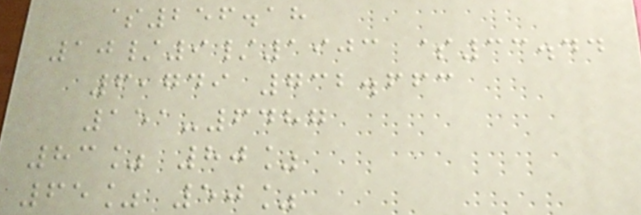$256.18
10/9/1903 $33.44
6,749 732.663
151-6487
83% 80%
65% 50%
